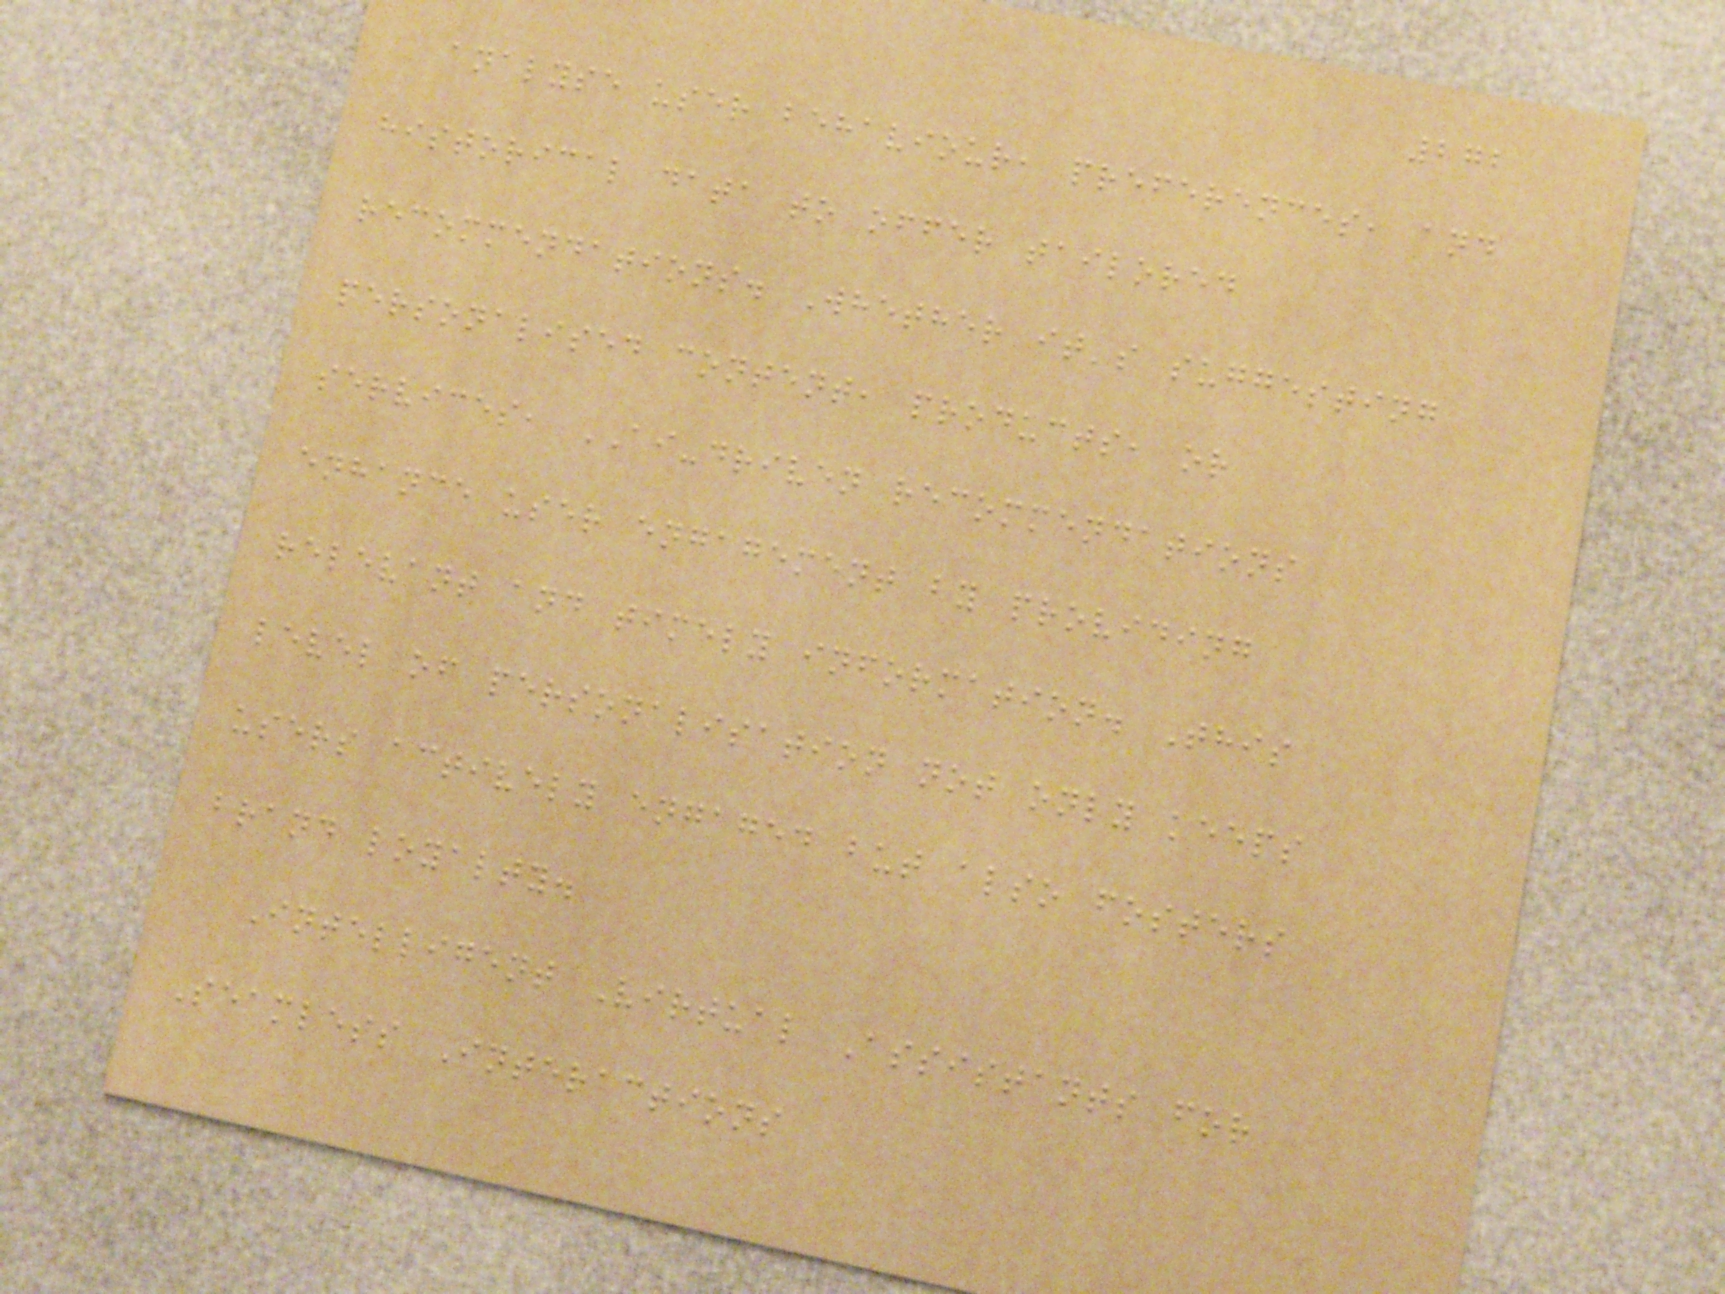272
analyse user behaviour, preferences, and
historical data to offer tailored
recommendations. Whether it's suggesting
personalised content, products, or
services, AI-driven recommendations
enhance user engagement by providing
relevant and timely information. This
level of personalisation not only keeps
users actively engaged but also fosters
brand loyalty.
Intelligent Virtual Assistants for
Seamless Interactions
